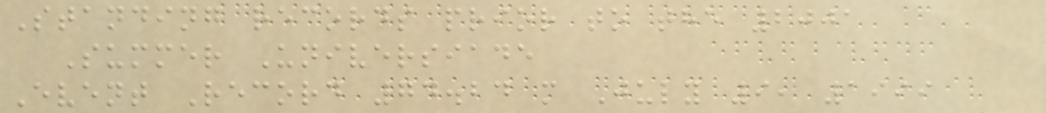Standing records prior to the 2001
Summer Universiade
Event Record 74.24 m July 9, 1999
